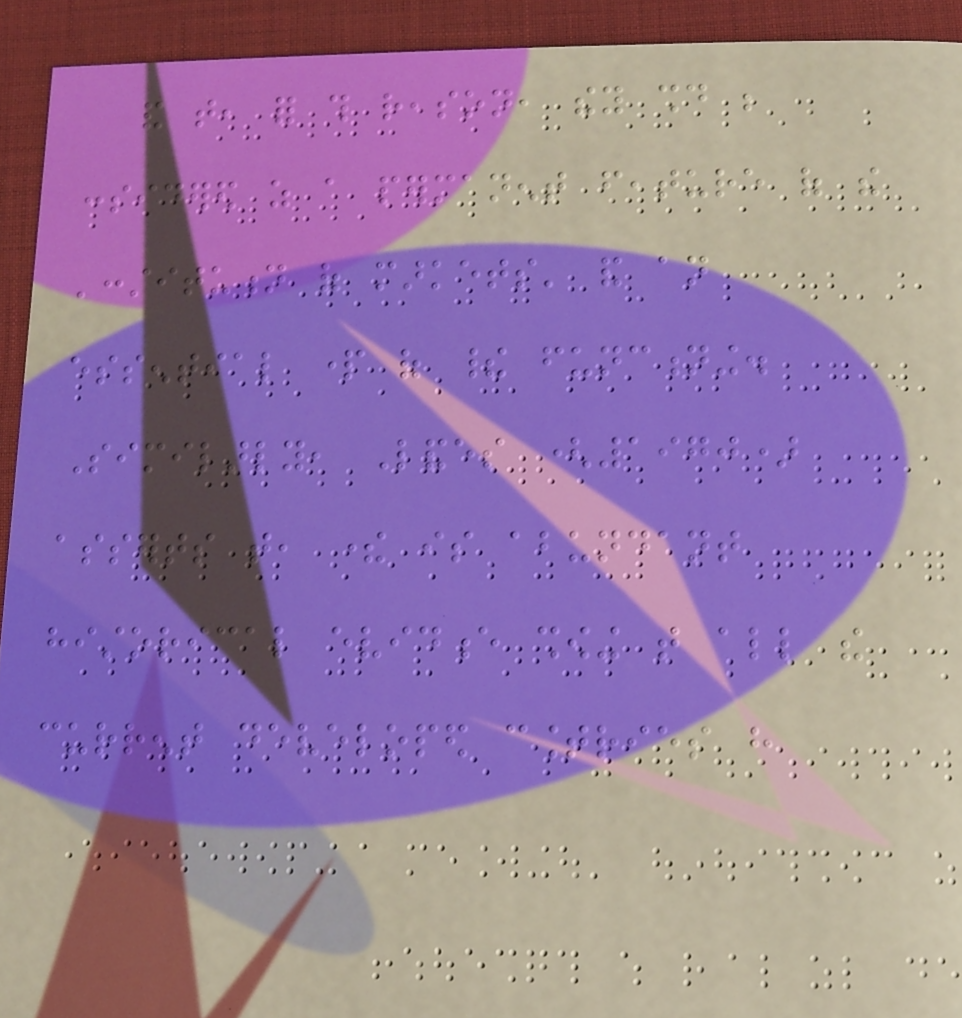and that, for this reason, they should be
considered as a permanent feature of the
'constitution of markets' and an
essential part of their functioning.
Similarly, Landes (1970)
asserts that, there is abundant
historical evidence showing that all the
current developed countries have
